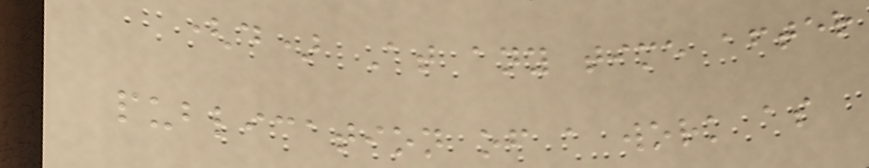(d) At any time after
publication of a work as
